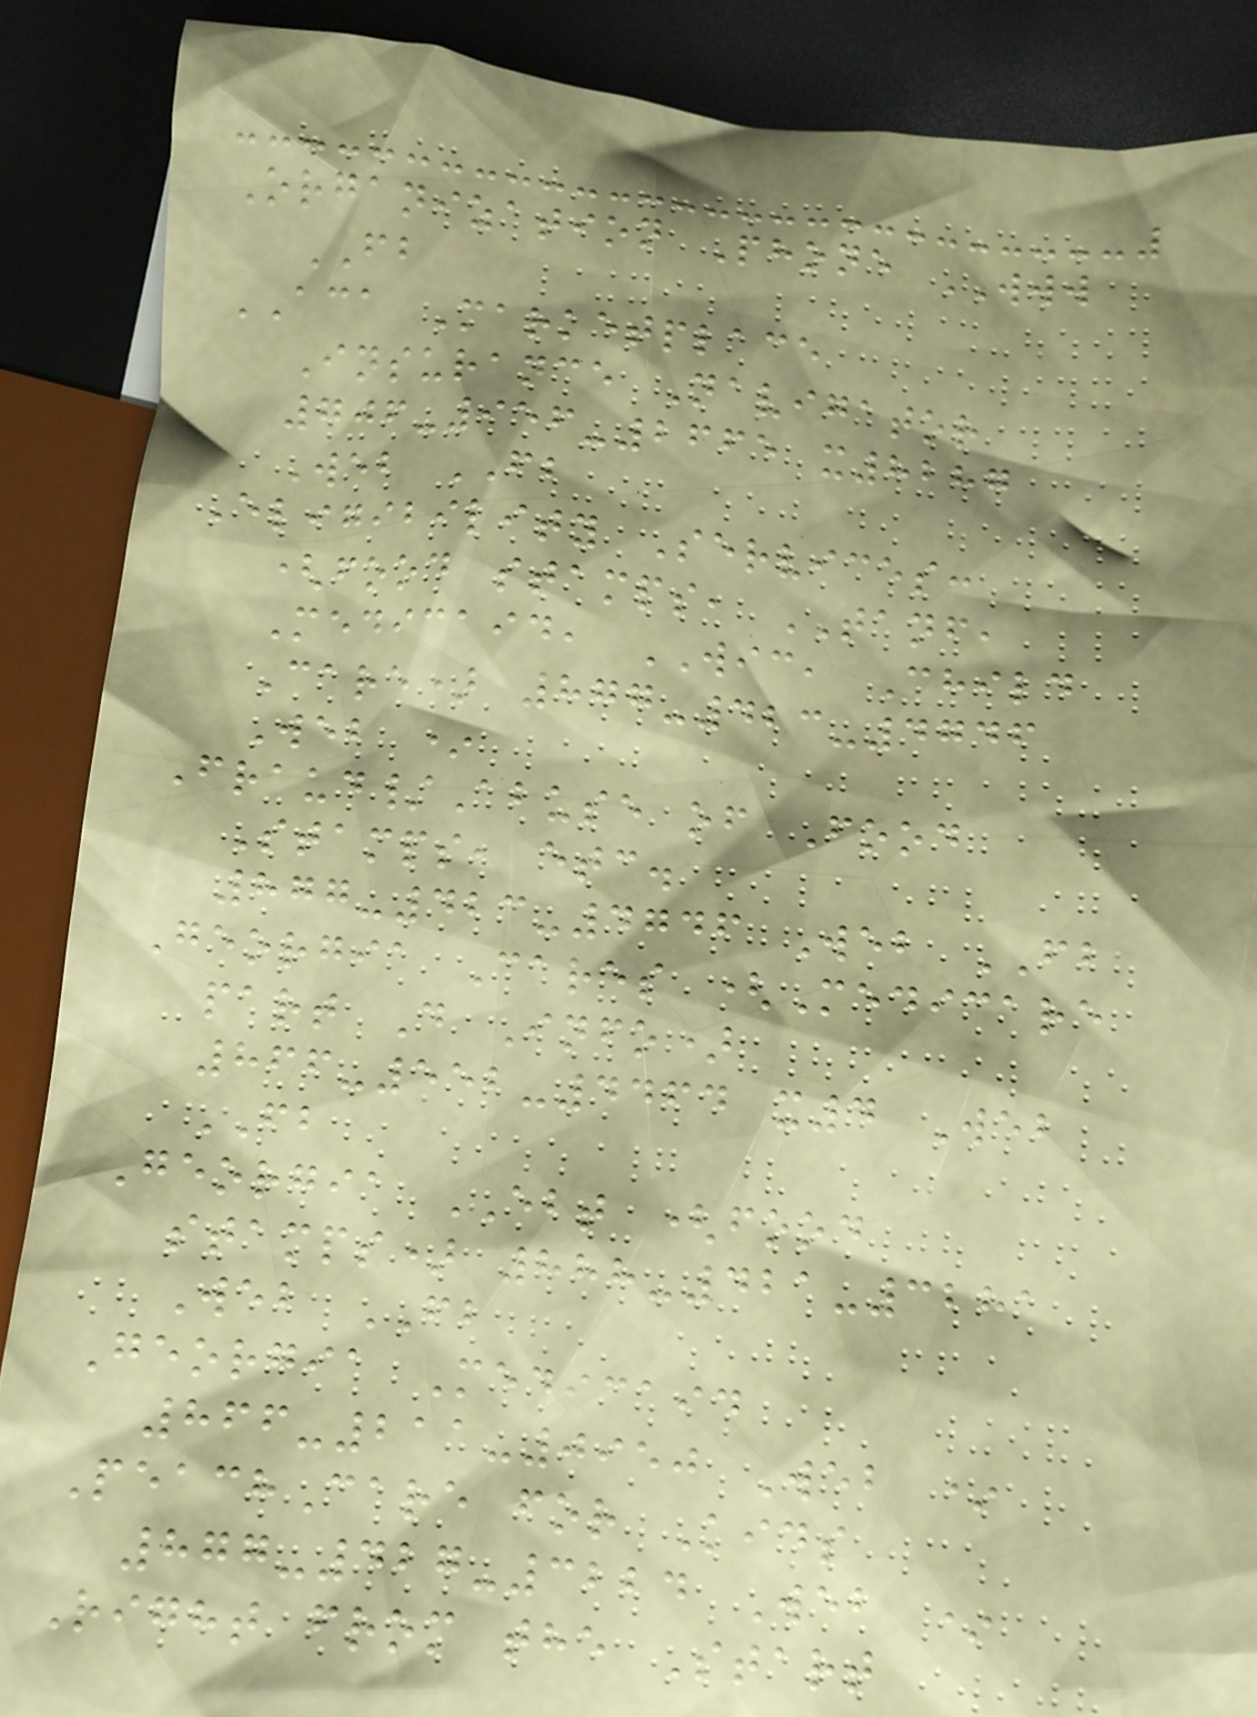Organization Phone WWW
FB
ACA Marketplace
Insurance Navigator
706-956-2665 x8287
Web FB
Eligibility Services:
(food stamps, TANF,
Medicaid, WIC, Child
Care) 877-423-4746
Web *
Fraud/Abuse of Food
Stamps, etc.
877-423-4746 Web FB
Georgia Cares (Medicare
part D Info)
866-552-4464 x4 Web
FB
Georgia EBT (food
stamps) 888-421-3281
Web FB
Georgia Medicaid
866-211-0950 Web *
PeachCare for Kids
877-427-3224 Web *
Right from the Start
